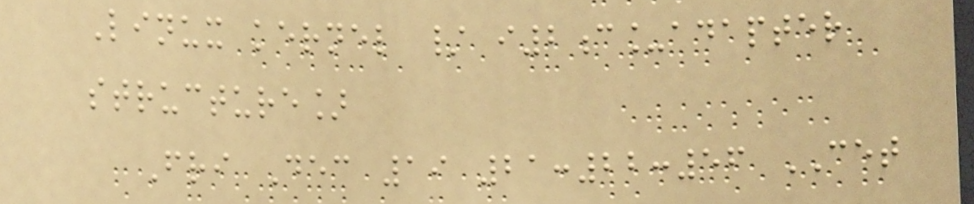Linux kernel / i2c_adapter
structure]
Fri Dec 19 21:22:56 CET
